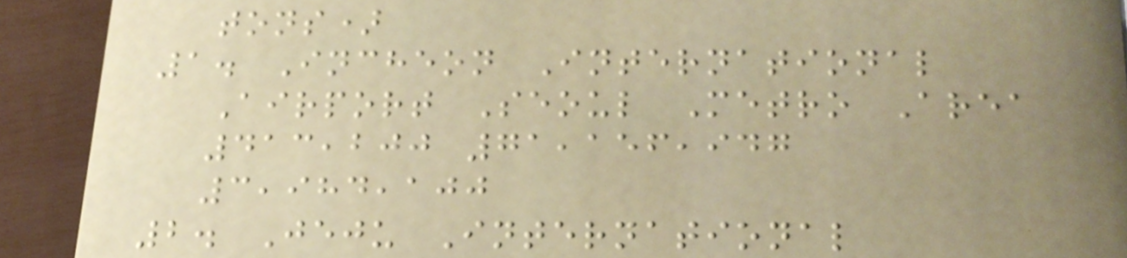tons)
1. Incheon International
Airport Seoul Metro Area
413,200 71,156,947
3,984,100
2. Jeju International
